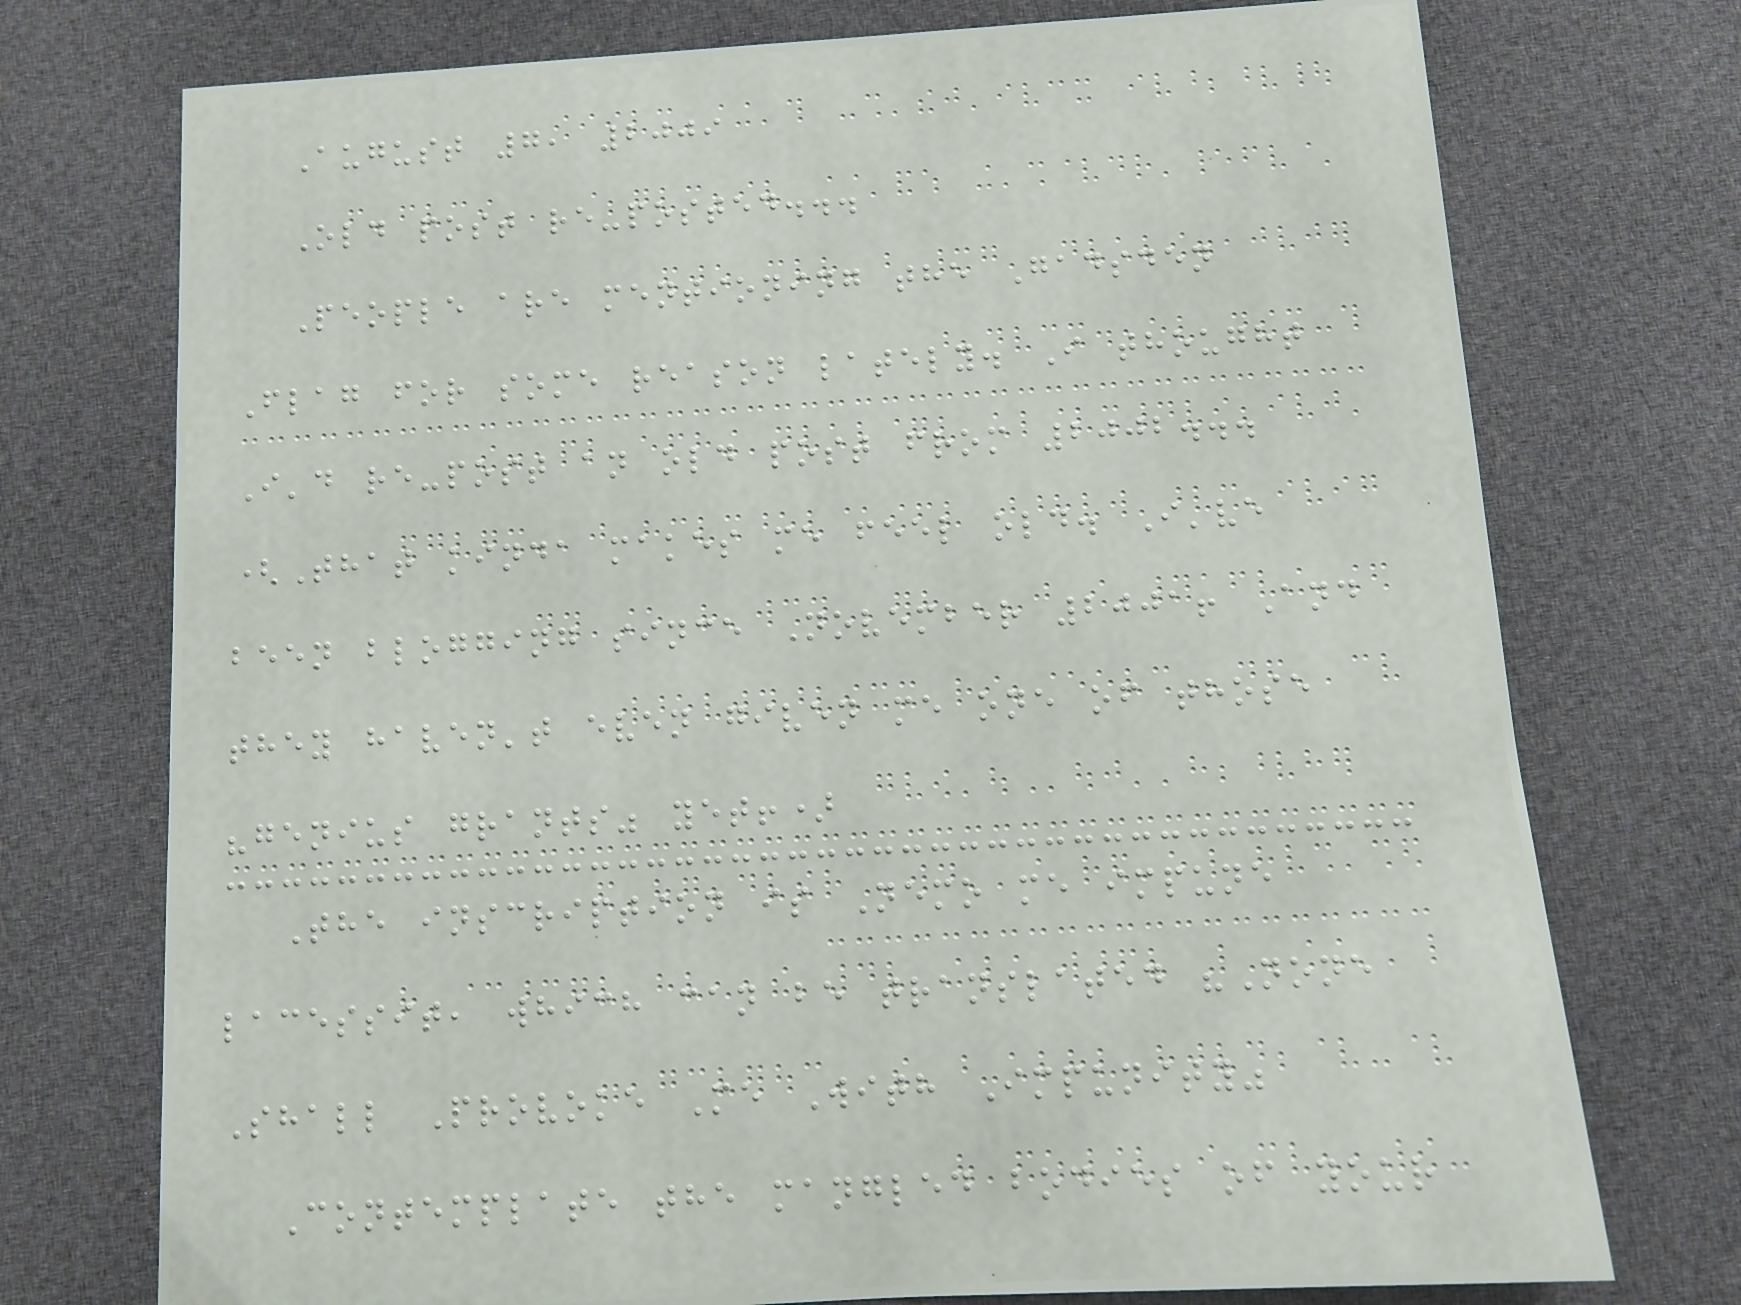August 7, 2009
Old post re-posted...
People are mentioning the Gadsden
Flag for some reason lately. I thought
I'd re-post an old post from 2002...
(That kinda makes me feel old. I've
been blogging since November 2001! And
they haven't even given me one of those
"genius grants" yet!)
The inscription is Nemo me impune
lacessit, which can be translated "None
Shall Provoke Me With Impunity"
Contemplate the mangled bodies of your
